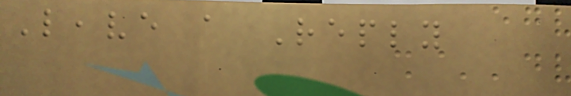Leave a Reply
